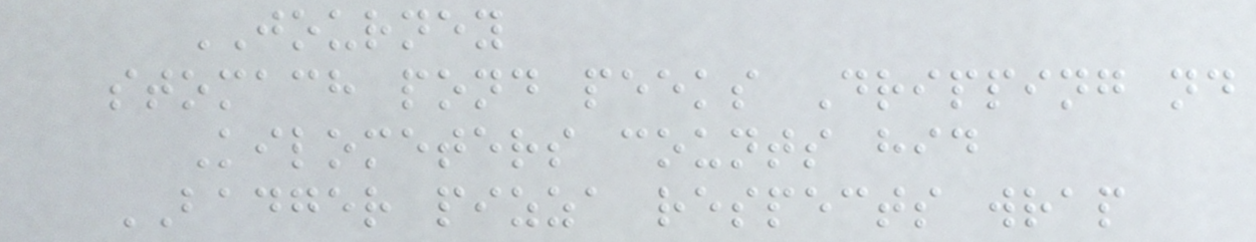JOURNEY
stomach pond peeks Dripping nd
Kilometers counts hid
BADGER pizza respects wrap
